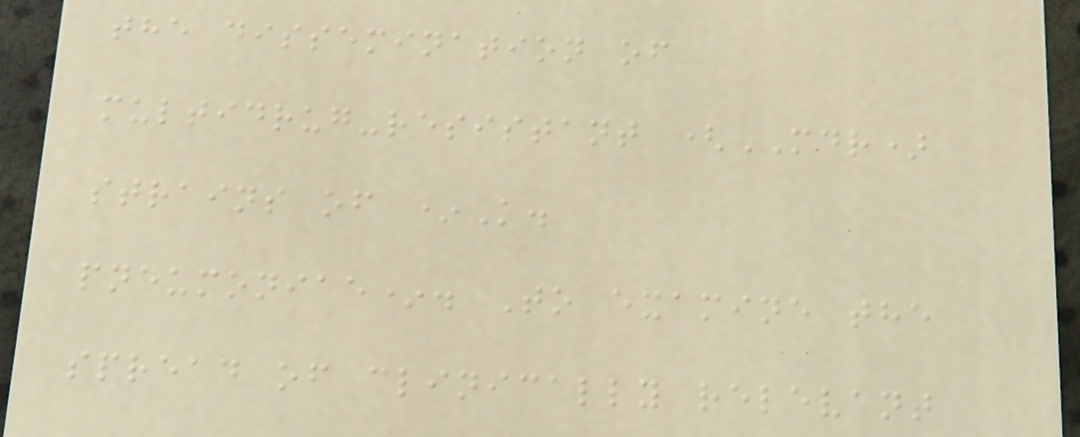the dissemination of
multidrug-resistant (MDR)
strains of *K.
pneumoniae*. To examine the
spread of clinically relevant
